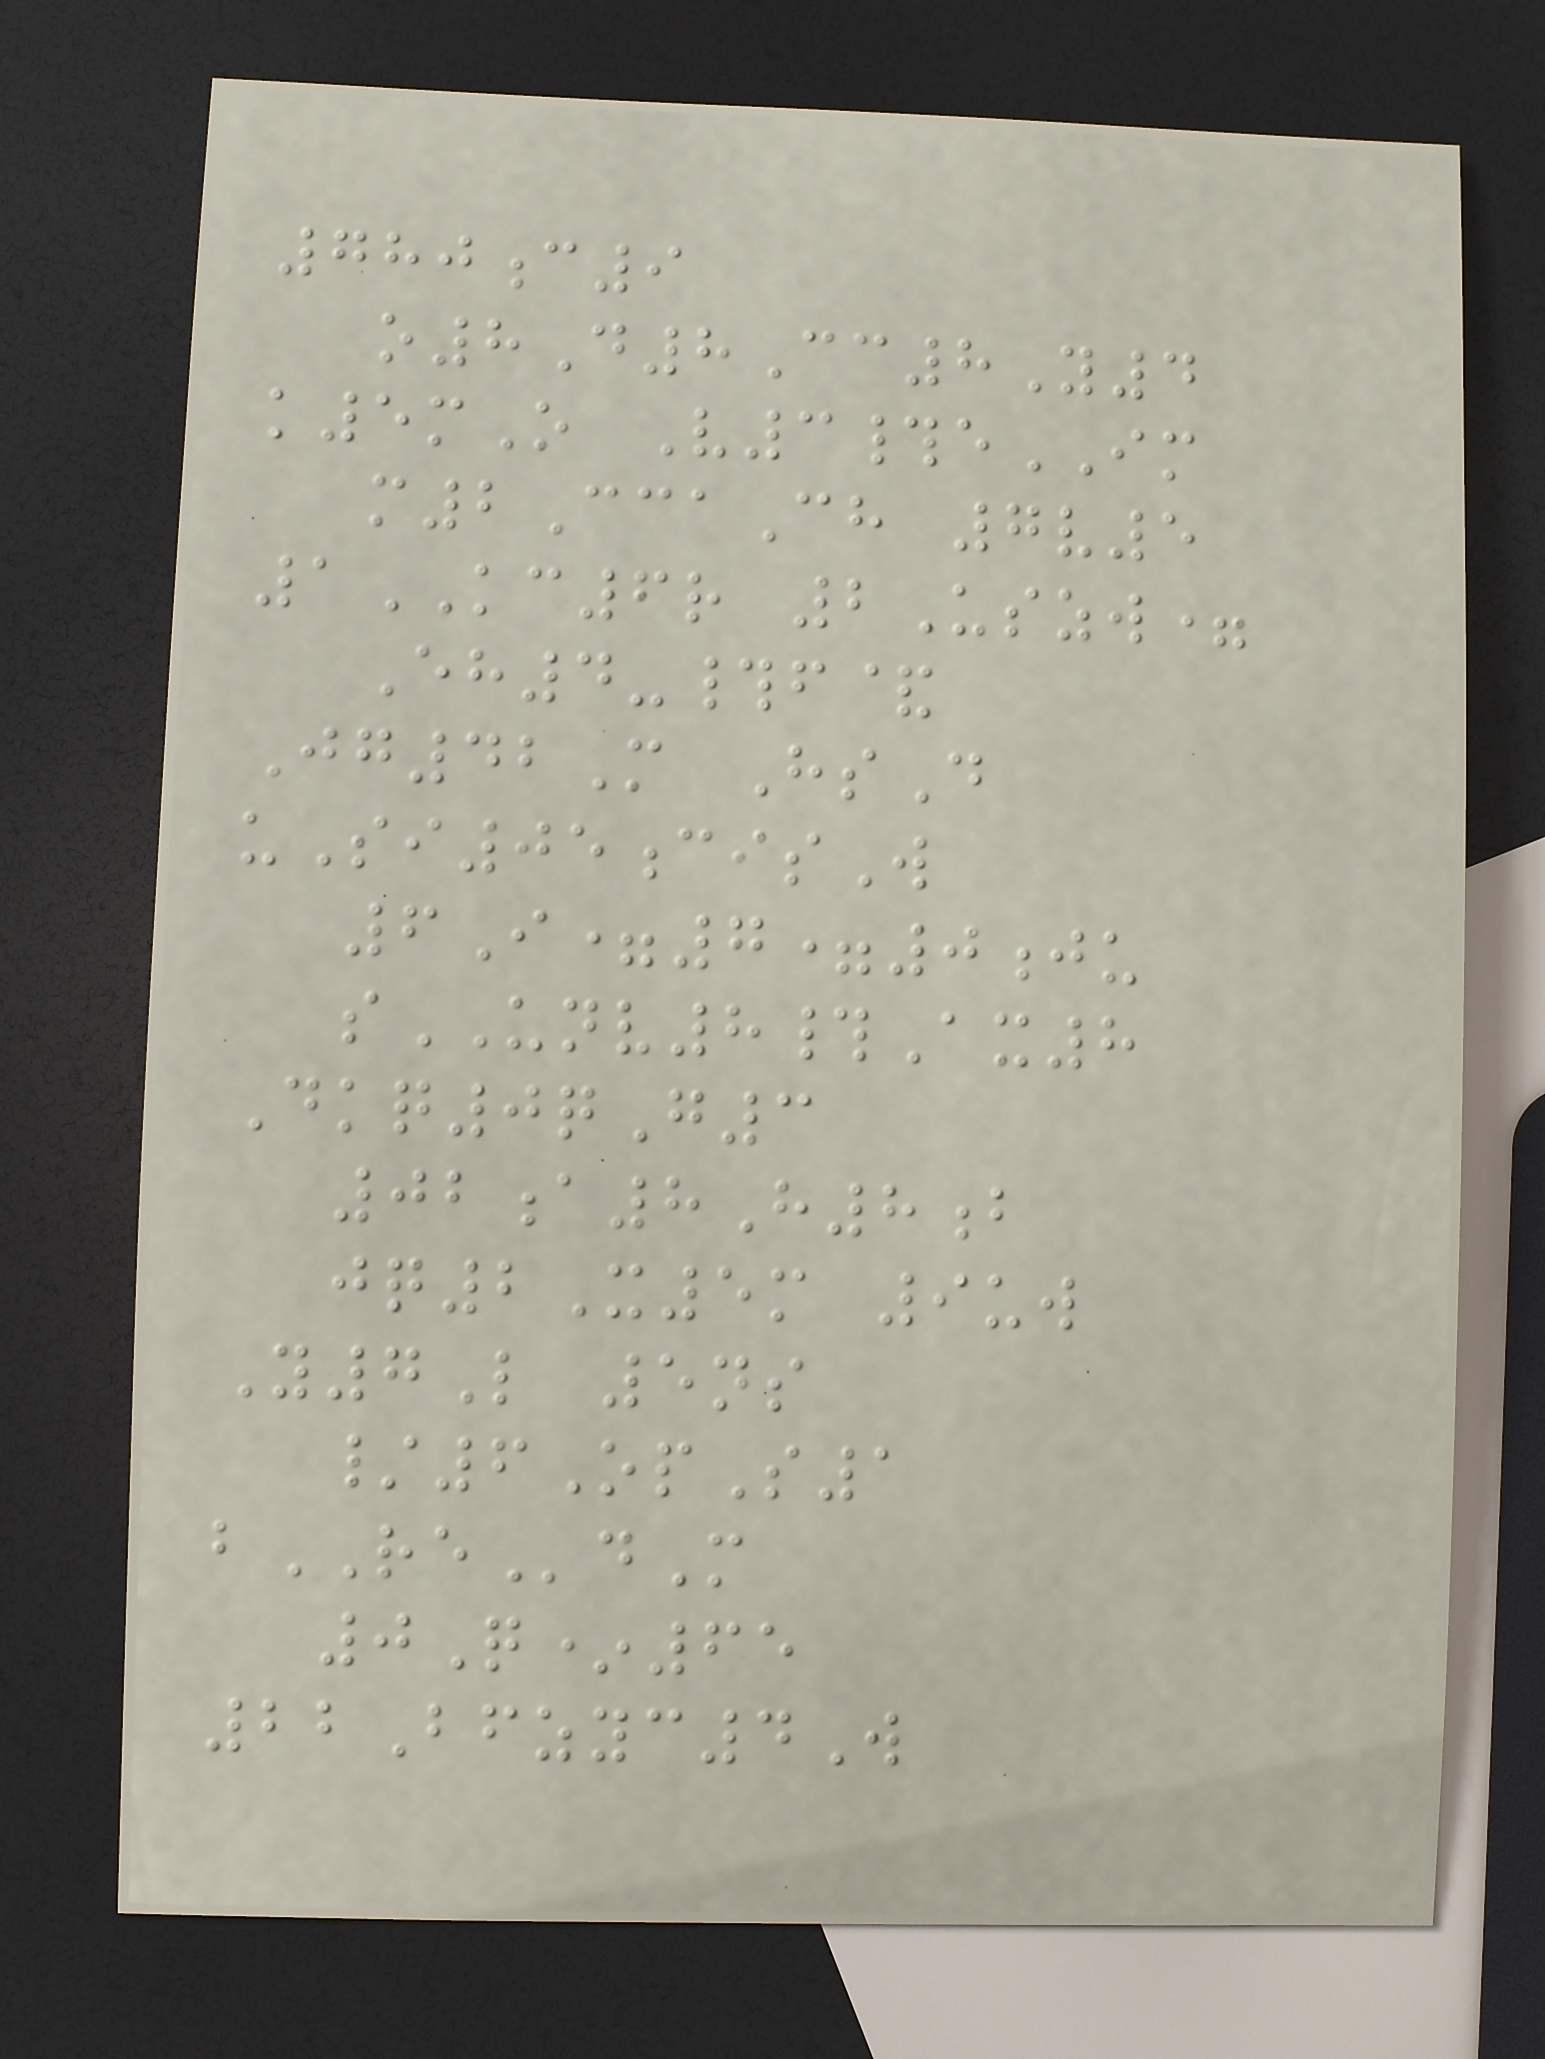780c9
o8D8Cc8Y4
k5mO V3#eIM
m2CcaCh 7v5
1KC6r 2Uszw=
Eh4-#f&
Jg42M HsD
uSi05cisW
6I=7=0ju
sUNV8#Ax8
Dkq0qG3
02a8H8b
jq2X5m 9uw
Y7L 5ns
/6OpS1
bREdM
0Q*65
22Bfzyc4W
